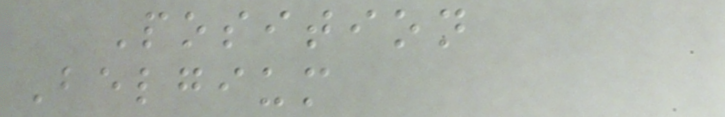Position
Belgium
